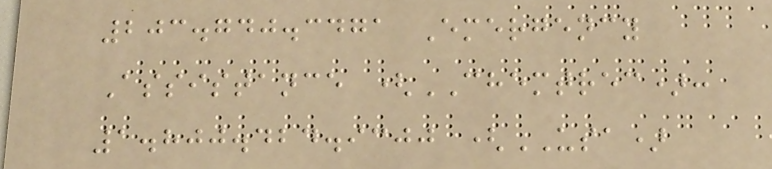203.740.3471 Emergency
Assistance (CHEMTREC):
1.800.424.9300 (USA)
